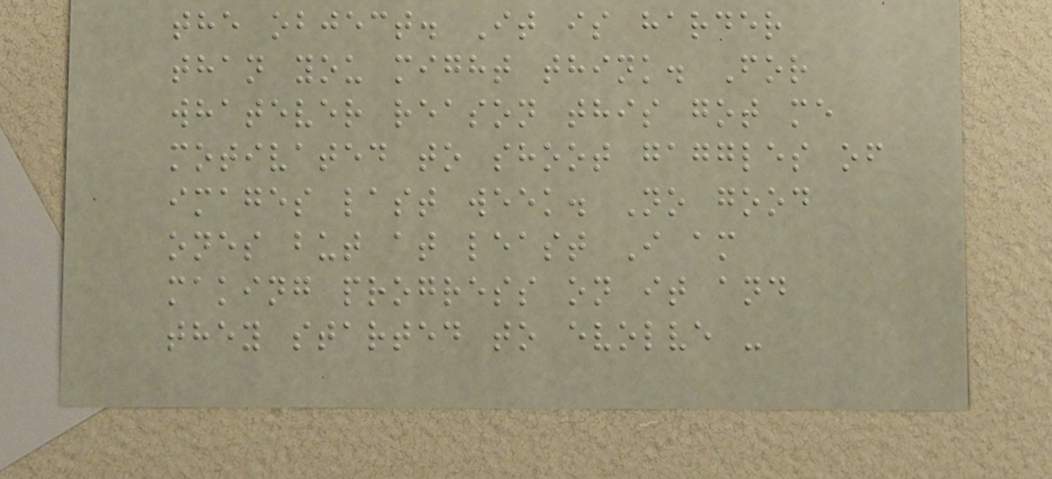the object. It is harder
than you might think. For
whatever reason this got me
motivated to shoot gaggles of
images last week. No good
ones but at least I am
making progress on it and
they started to evolve -
